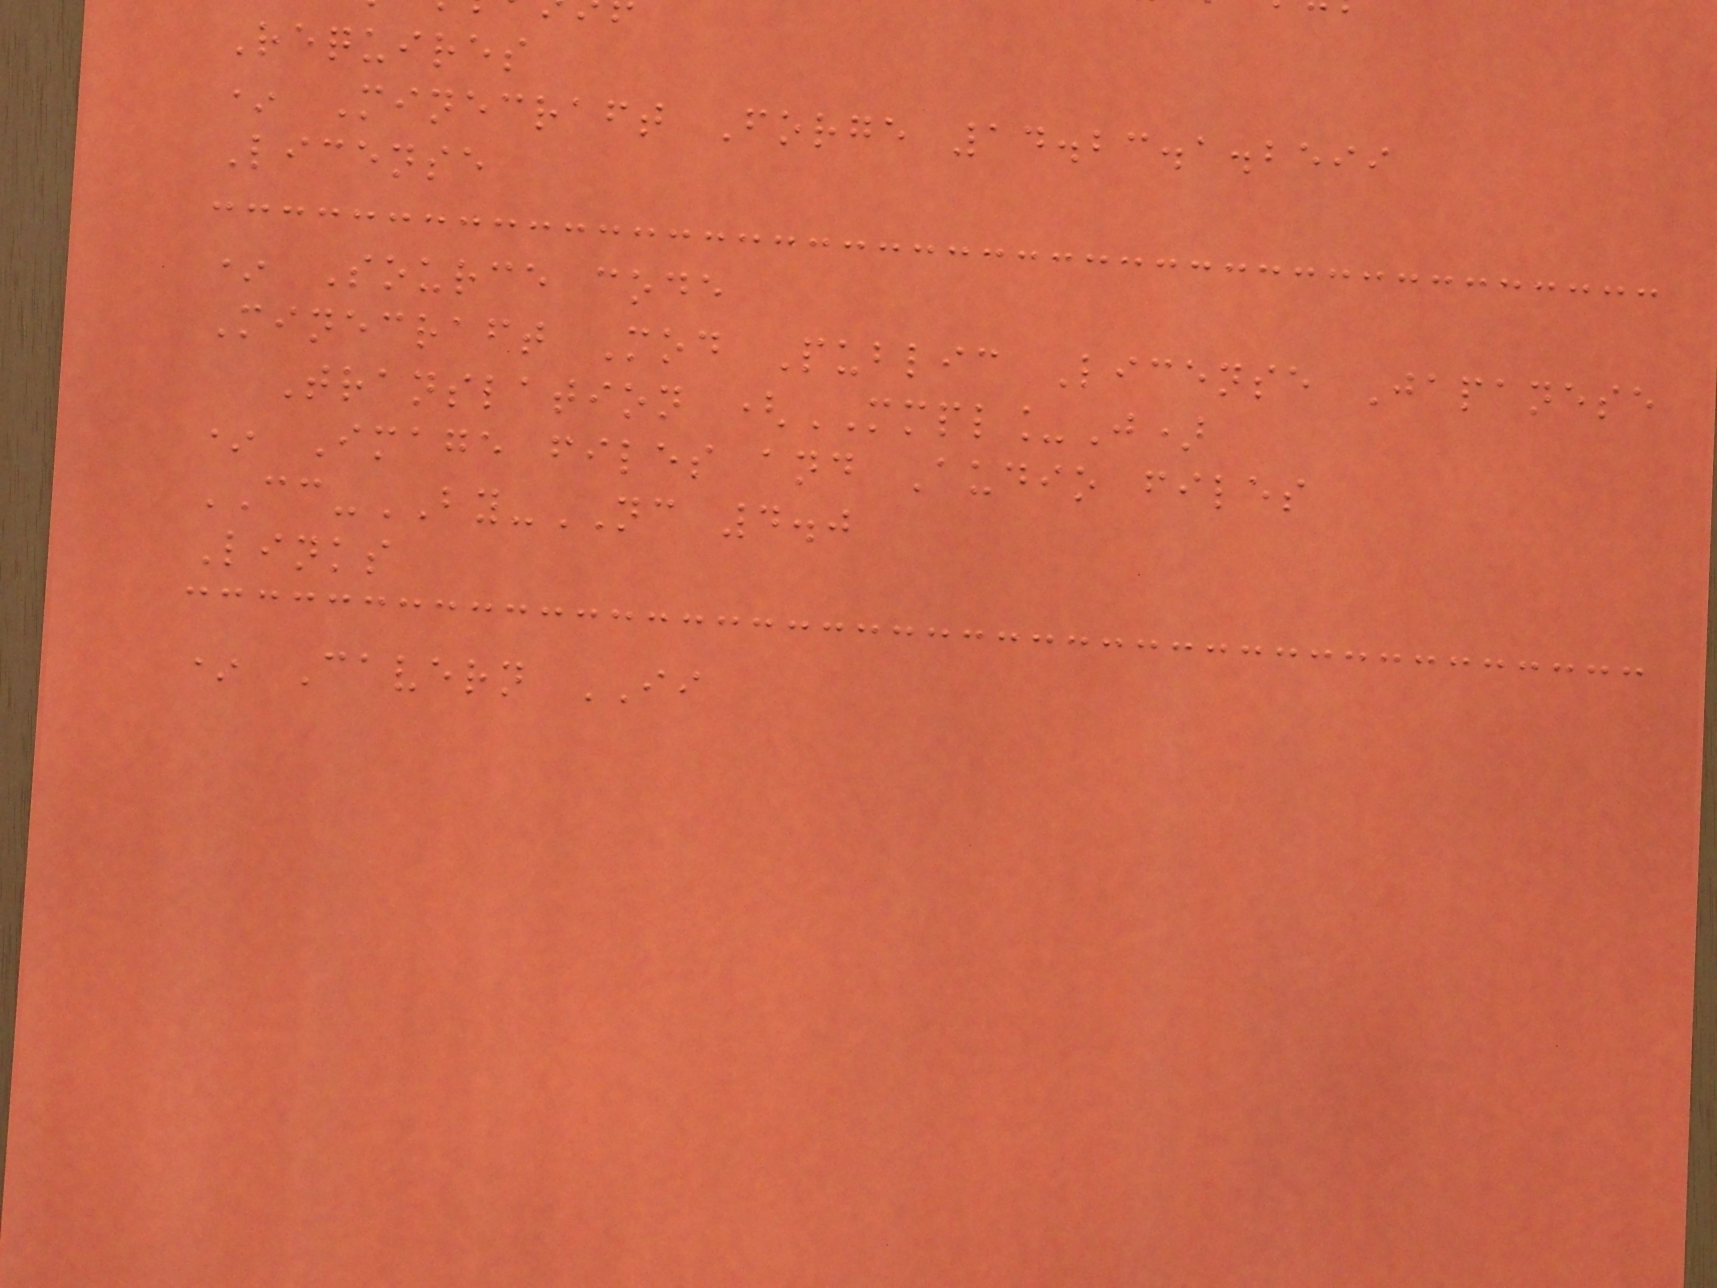Requires
* Minecraft Forge 14.23.1.2599
License
* Source code
Minecraft Mod Public License Japanese
Translation (MMPL_J)
* Image files and Audio files
CC-BY-NC 4.0
Links
* Cavern II
